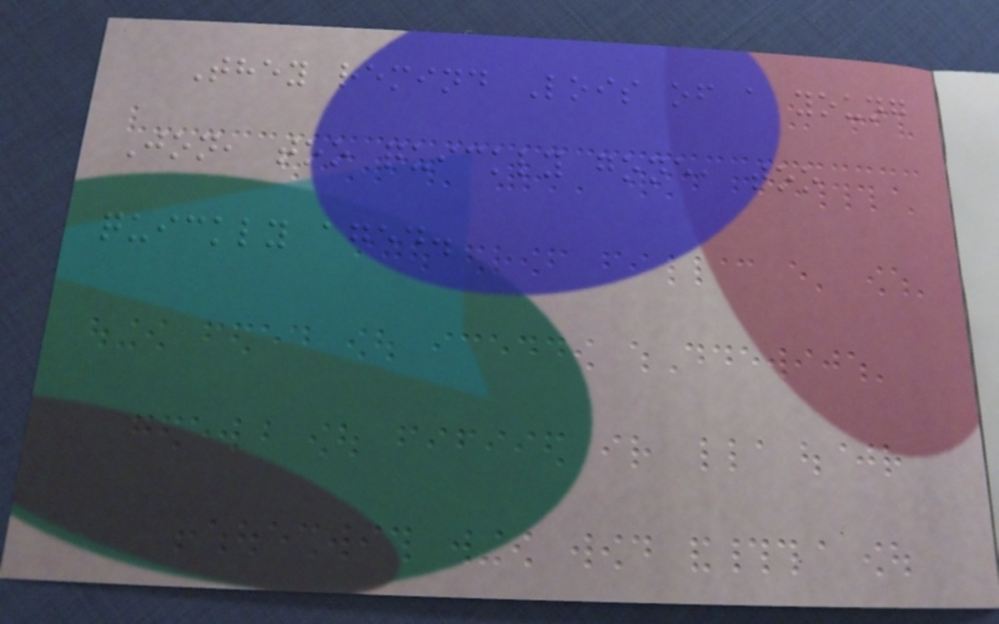They remind Lois of a young
Jon, too quickly gone, too
quickly aged.
